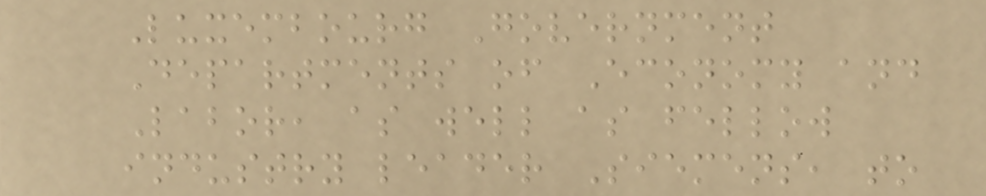Luxembourg Government
Departments of Economy and
Labor, as well as fellow
industry leader Siemens, to
